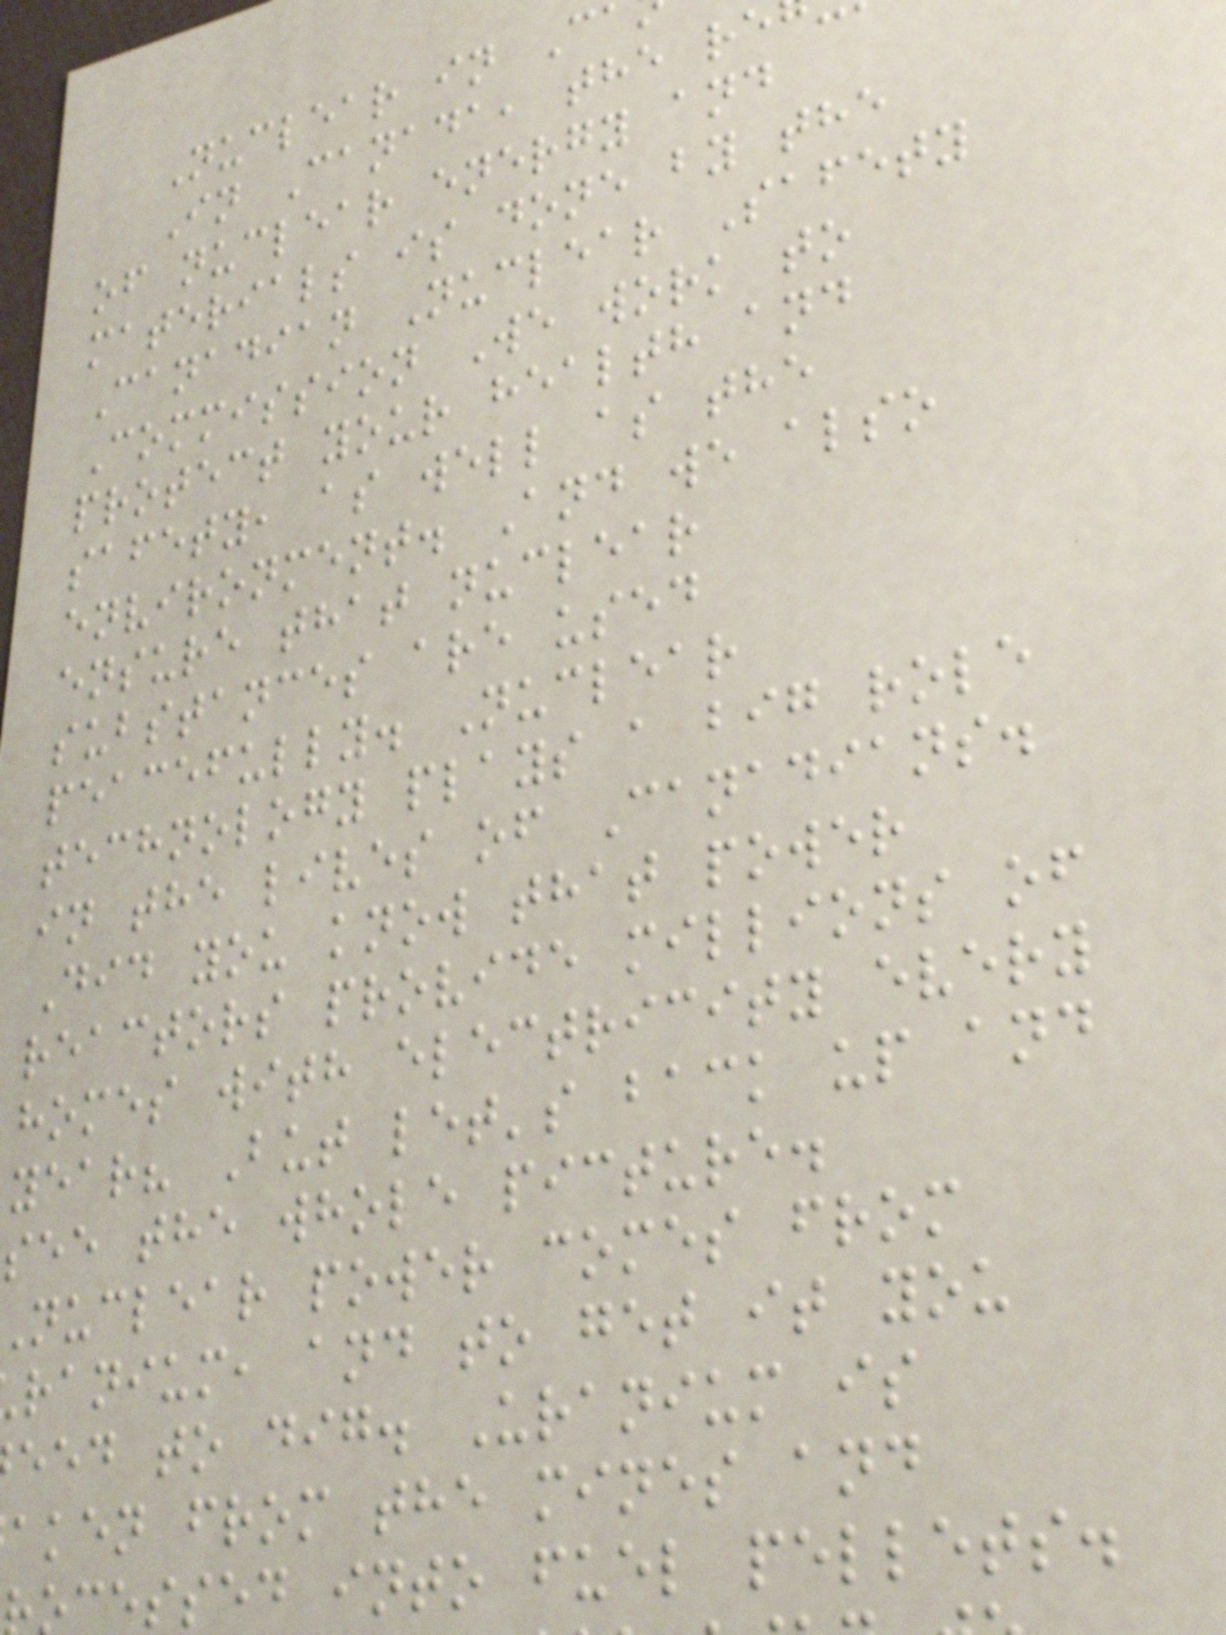Nuclear in C
In Canada, the re
of nuclear energy and
materials is done by the
Canadian Nuclear Safety
Commission We work to
protect your health and
safety, as well as the
environment. And we also
ensure that nuclear
substances are used
peacefully. Nuclear
technology plays a big role
in the lives of Canadians.
Did you know that power
reactors provide millions of
homes with electricity every
year? But let's back up and
see the whole picture.
nuclear power comes from
ranium, and to get it you
eed to dig. Uranium is
aken from the mines and
cessed into fuel pellets.
